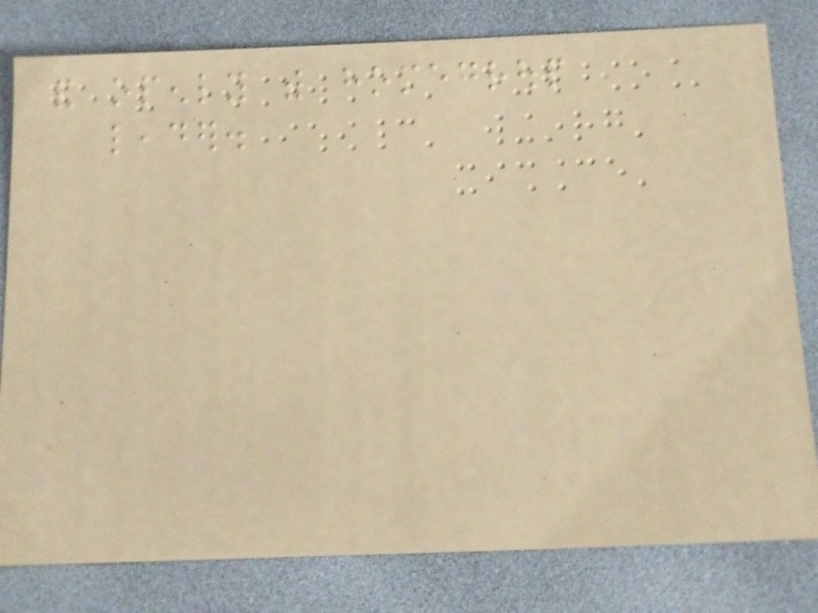and openly with homegroup
leader.
